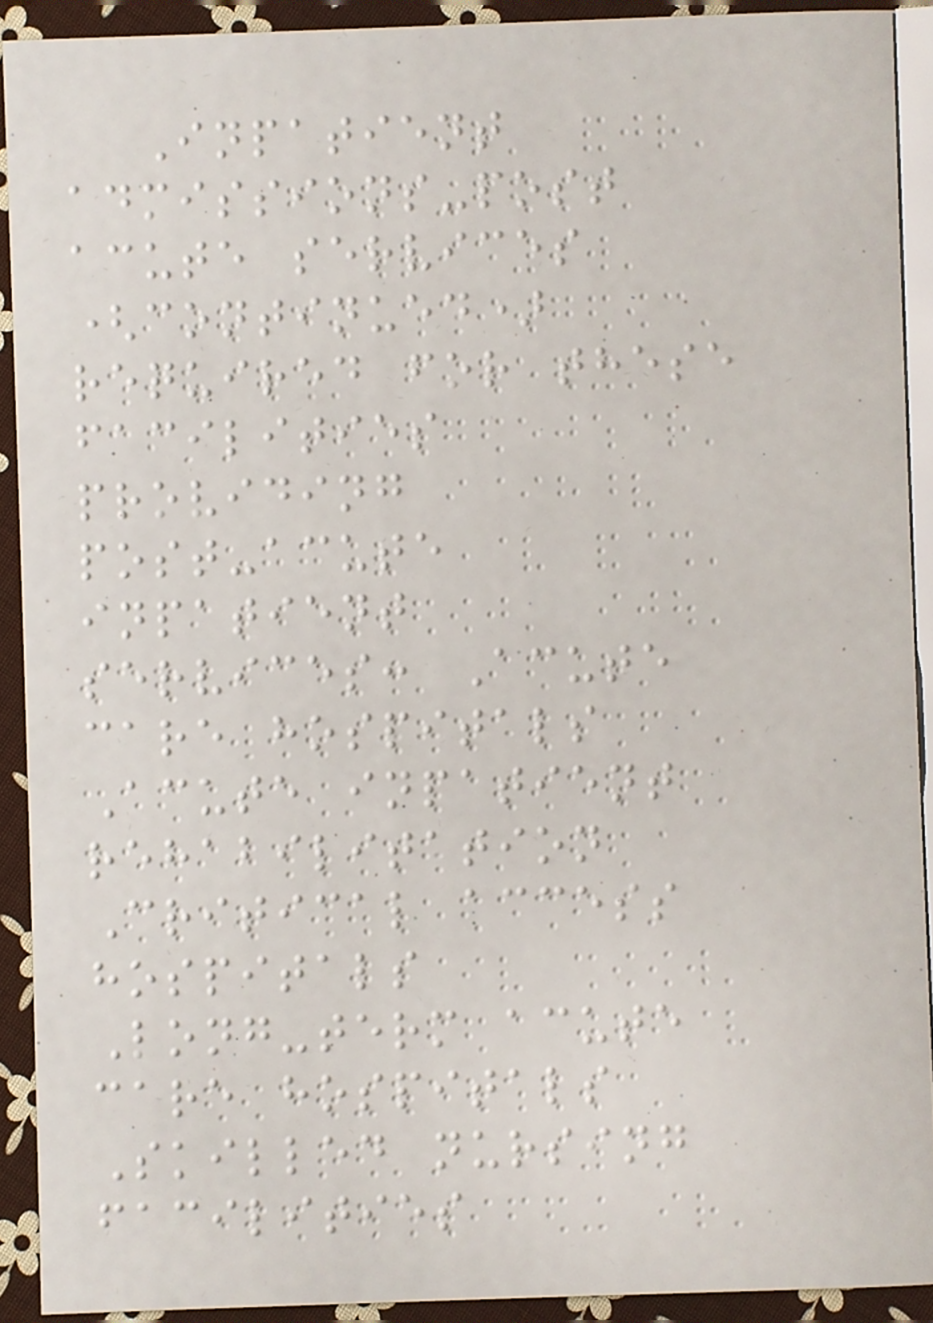Inpatient
admissions-post
acute services
(continued)
required for these
facilities
providing
post-acute
inpatient
services: Acute
care hospitals
Acute inpatient
rehabilitation
Critical access
hospitals
Long-term acute
care hospitals
Skilled nursing
facilities
